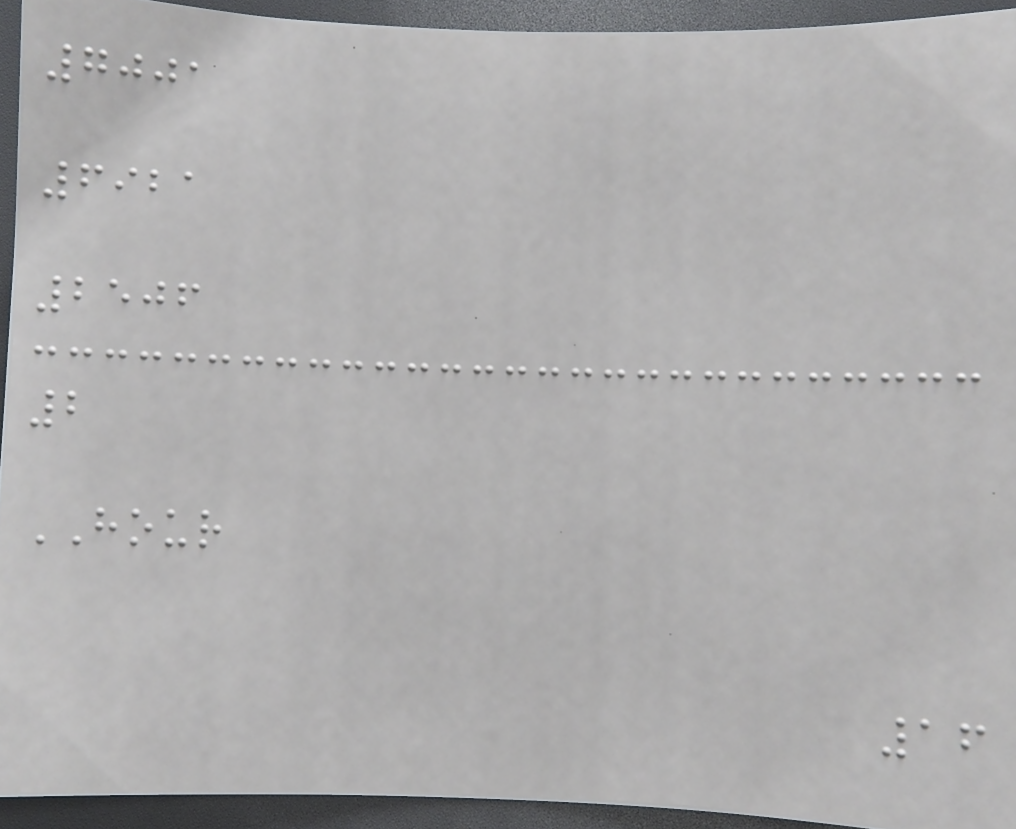7001
6921
2506
2
HOUR
16
